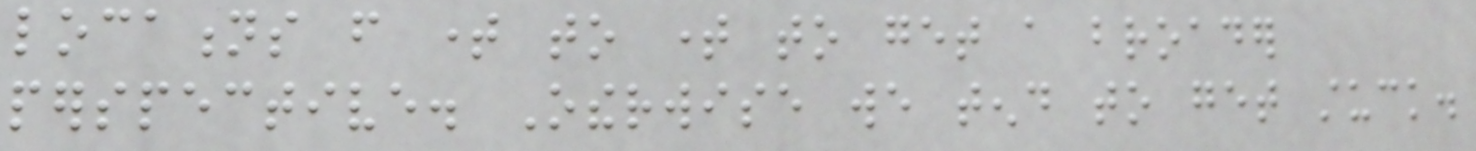locations from time to time to get a broader
perspective. Otherwise we tend to get stuck.
